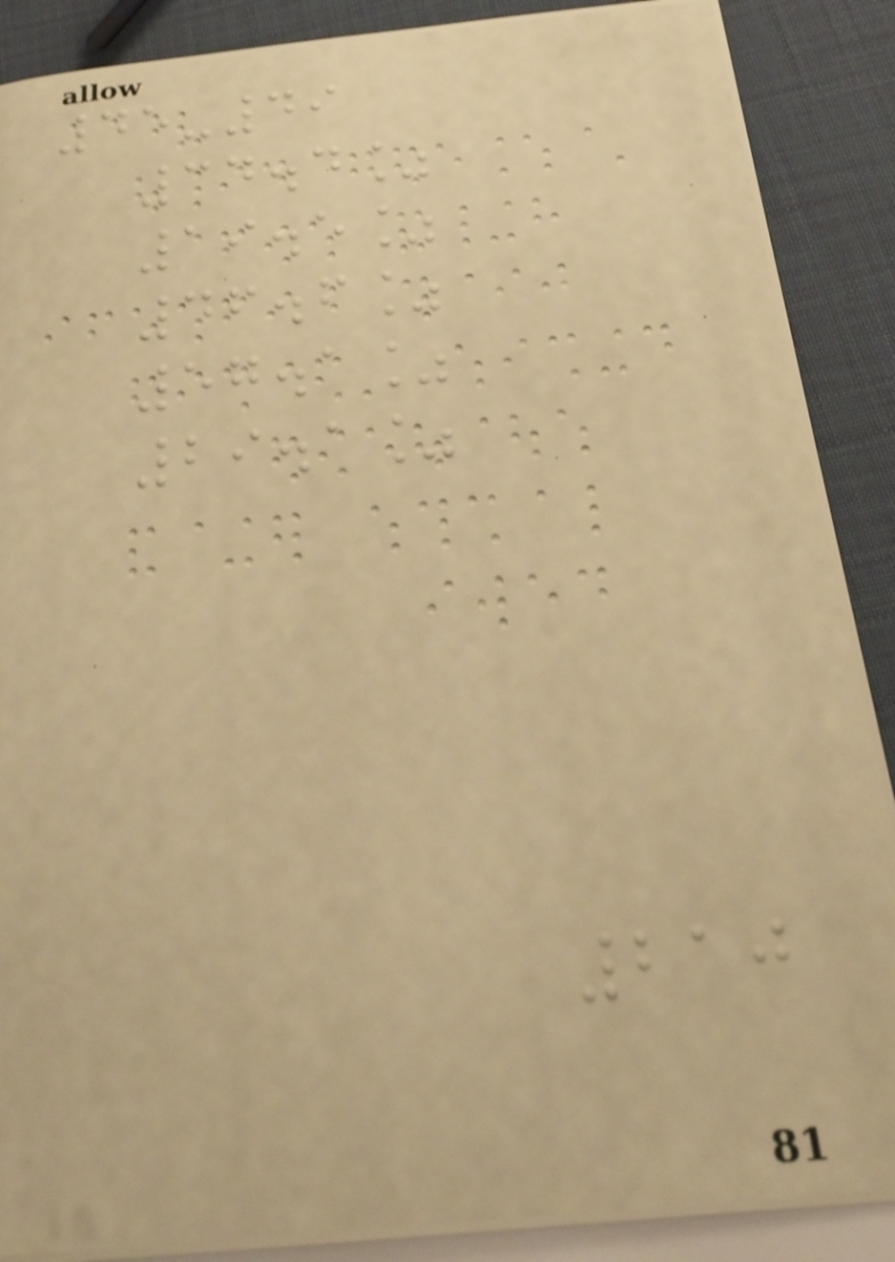45-49
34.4%
19.5%
46.6%
57.1%
29.1%
210
